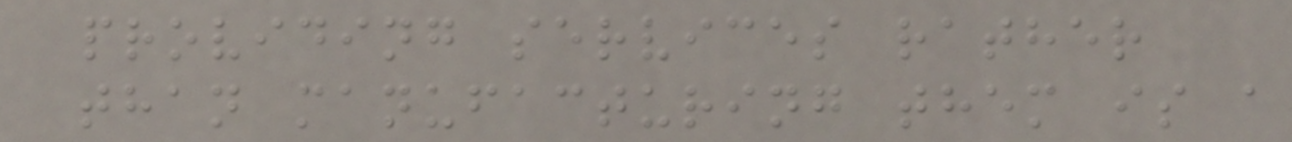providing services rather
than manufacturing them is a
